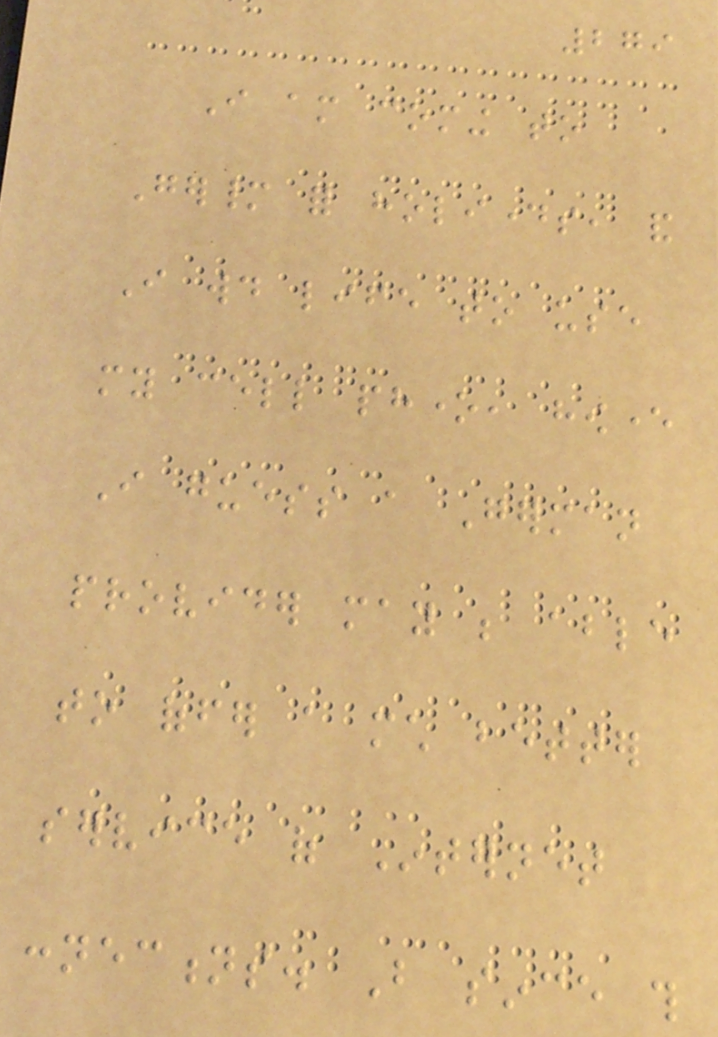279
I am coming to
Germany for holidays, and
I would life to use
my cell phone, however
I guess a German
provider may be able
to offer a much better
service of Internet
connections. But since this
